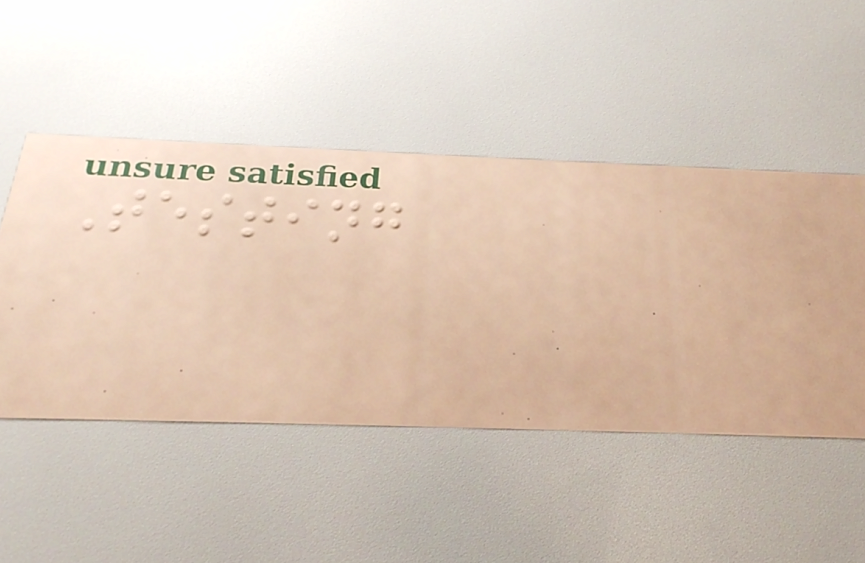Testing
